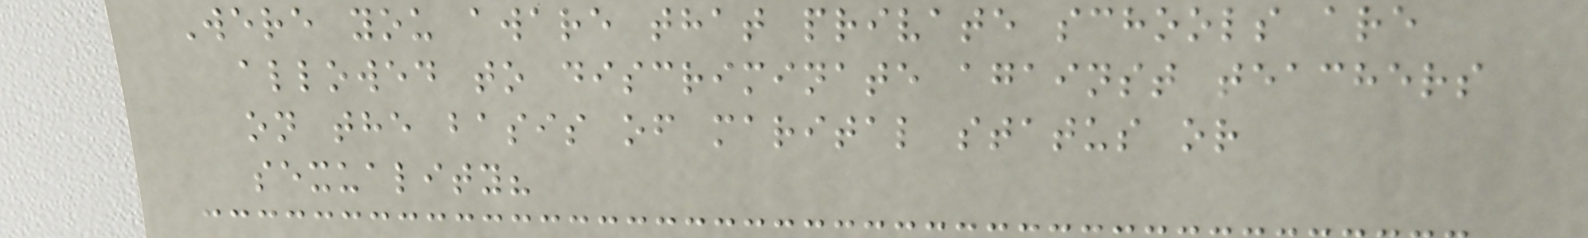Were you aware that private schools are
allowed to discriminate against teachers
on the basis of marital status or
sexuality?
